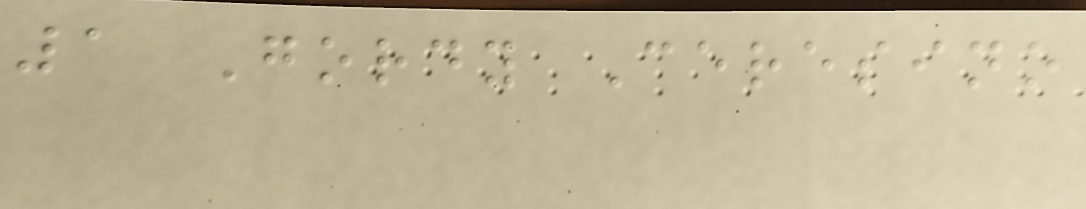1 Gordy Ceresino
